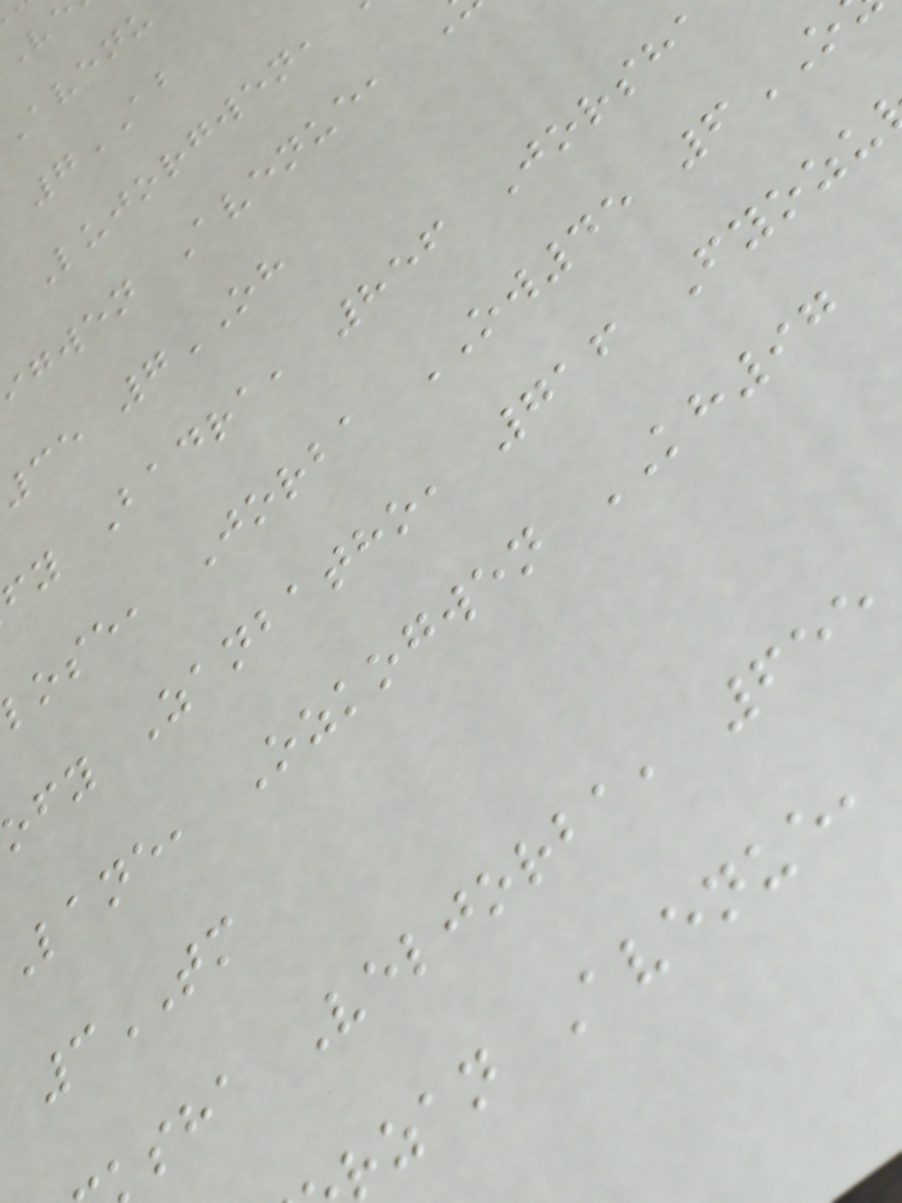7AB
Lujorgwen,
igwen Avenue,
35 7OH
y Badra, 856 Jorsha
lose, Jorba OW45 6
ofy Zanbatho, 716 Fyozu
Lane, Ozkogwen KH97
3TM
sha Veljorba, 655
rzan Avenue,
